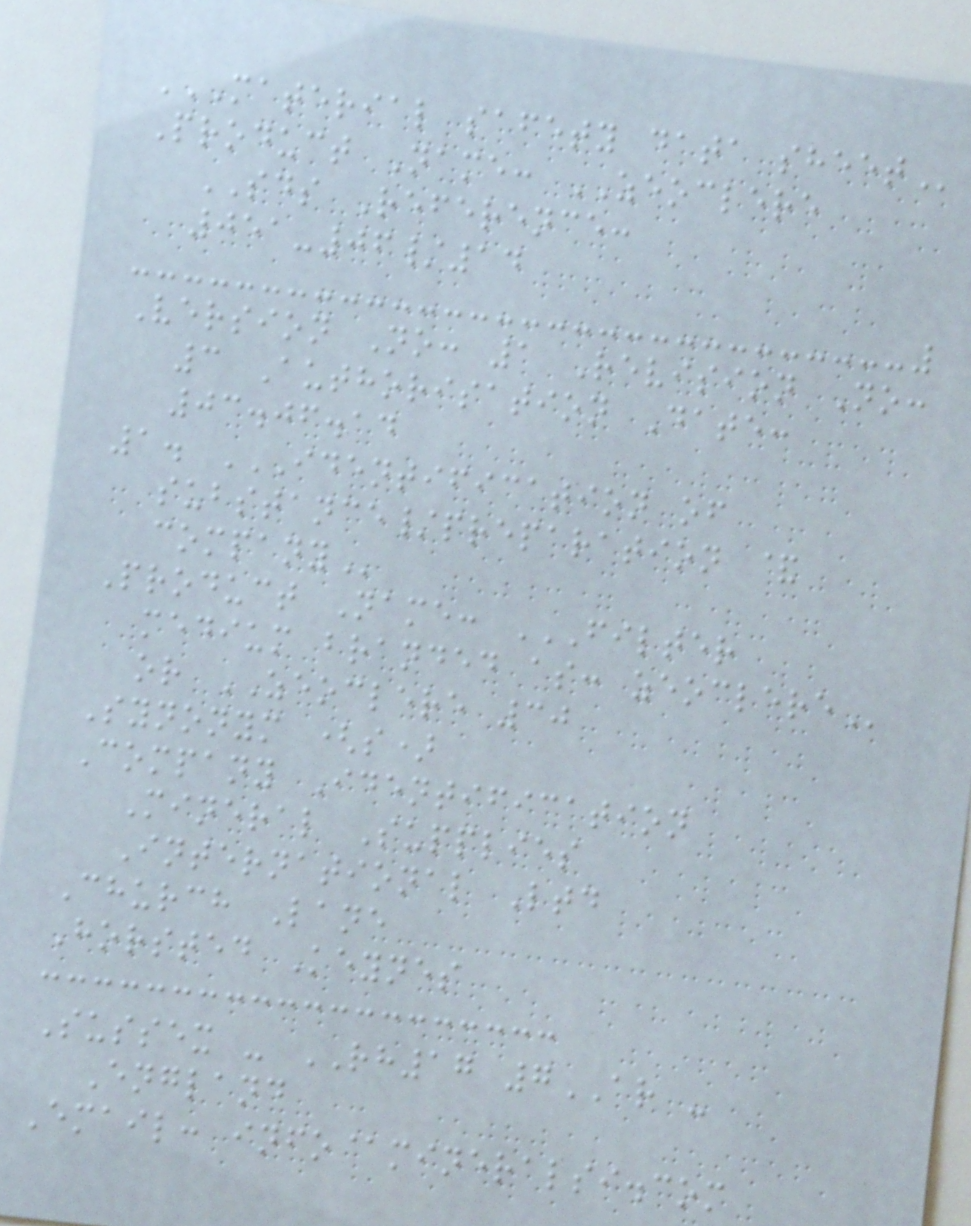MATERIAL SAFETY DATA SHEET
Product Name: ZEOCLERE
SDS Reference:
051-06/14
Version No: 1 Revision No:
3 Authorisation Date:
03.06.14
1. IDENTIFICATION OF
SUBSTANCE/PREPARATION &
COMPANY
Product Name: FILTER
MEDIUM BRANDED AS: ZEOCLERE
or ZEOCLERE 30
Synonym (s)
Company Identification
Mineral Supplies
International Ltd
Church Lane
Horsted Keynes
Sussex - RH17 7AR -
England
Email: info@mineralsi.com
